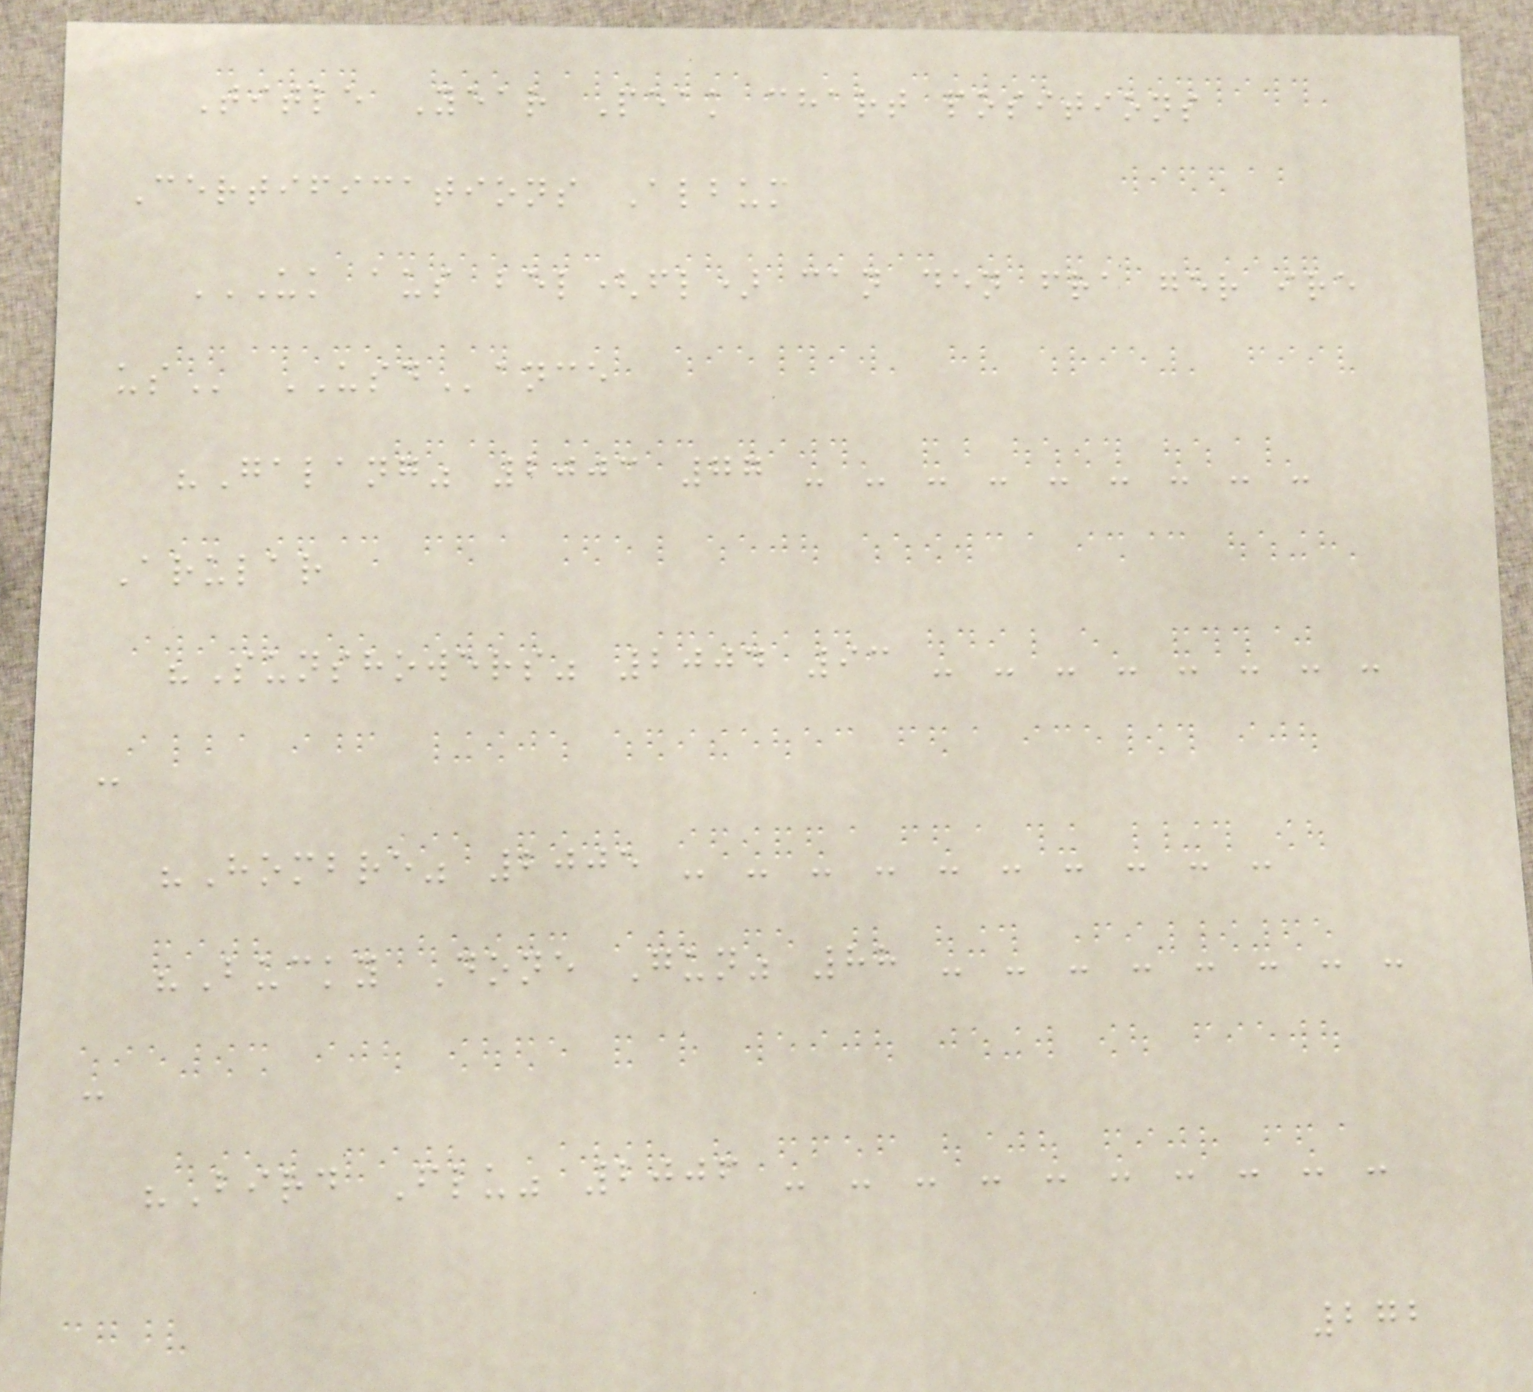Title Year Peak chart positions
Certifications Album
UK AUS BEL(FL) CAN DEN FRA GER IRE
US USDance
"Galang" 2003 77 - - - - - - - - -
Arular
"Sunshowers" 2004 93 - - - - - - - -
-
"Hombre" 2005 - - - - - - - - - -
"Bucky Done Gun" 88 - - - - - - - -
-
"Bird Flu" 2006 - - - - - - - - - -
272
